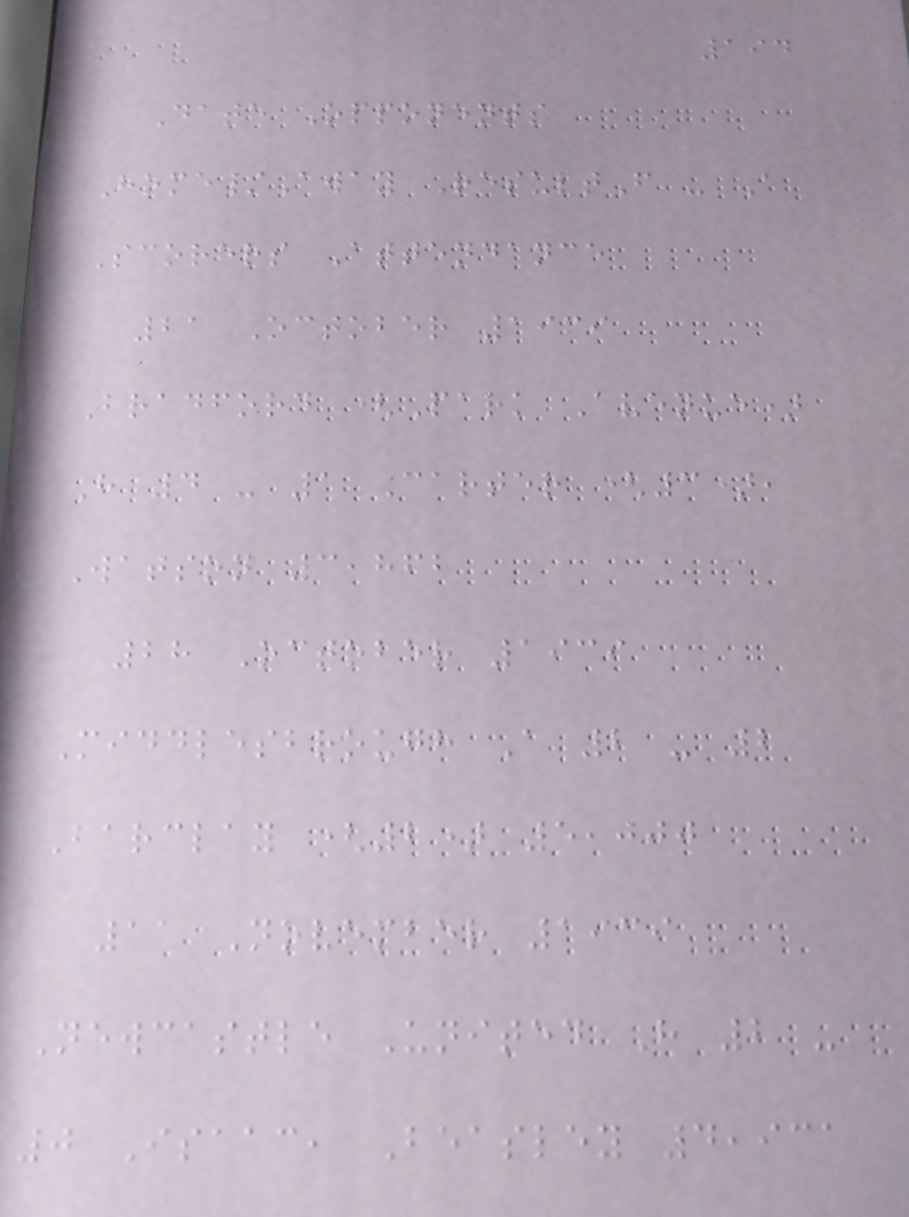194
Date Opponents
Home/Away ResultF - A
Scorers Attendance
21 October 1939
Bradford (Park Avenue)
H 4 - 1 Carter (3),
Watson 3,862
28 October 1939
Middlesbrough A 2 - 2
Barclay (2) 5,000
11 November 1939
Newcastle United H 2 -
0 Isaac, Beasley 4,931
